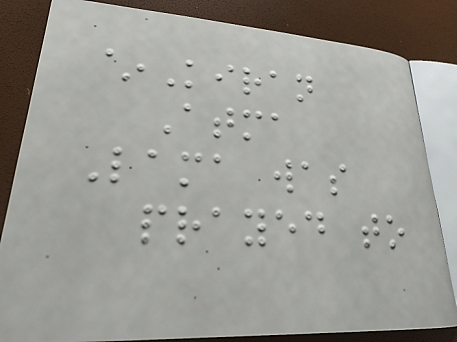~Kiran
Atma
Lama was
prayed to
